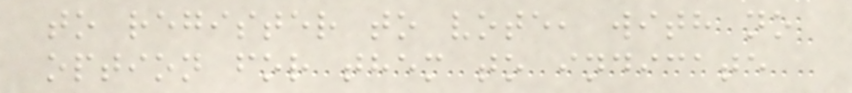to register to vote, with no
option for them to indicate
